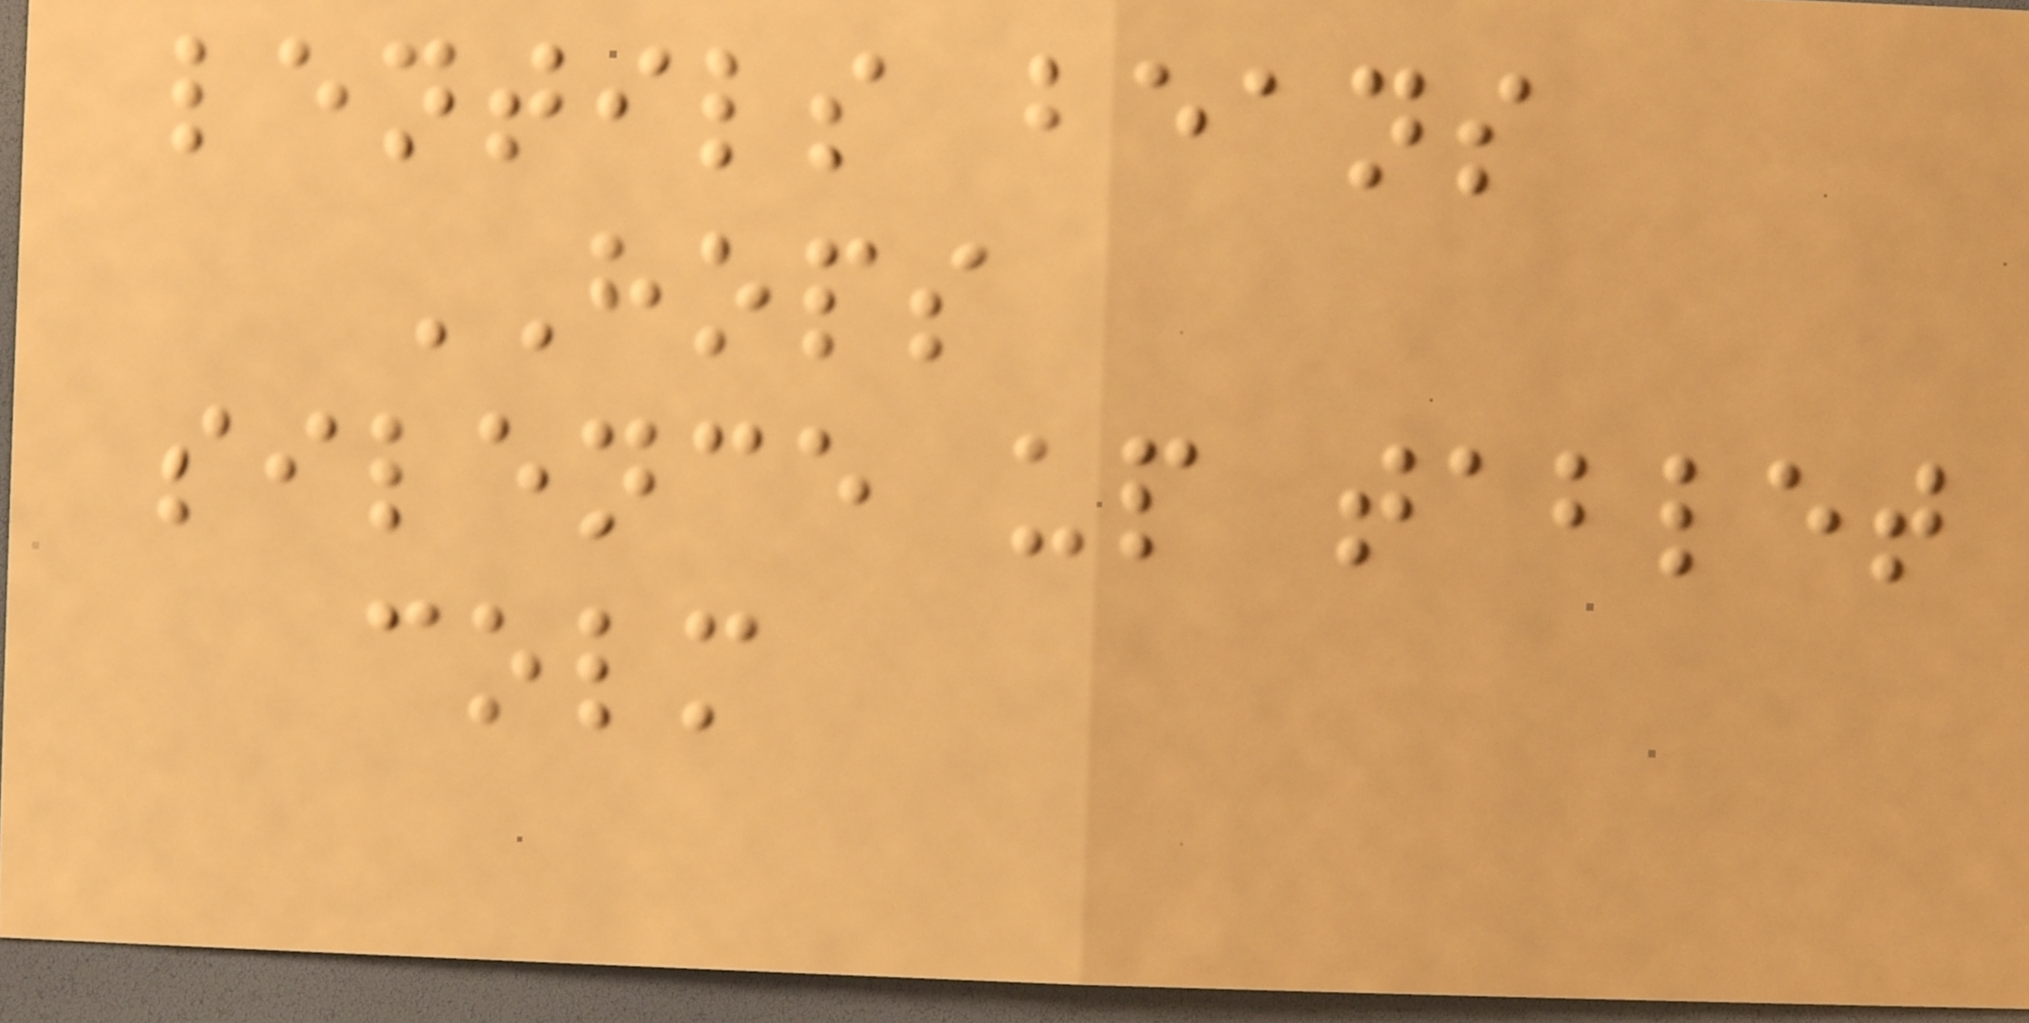lentils beans
HOPS
silence up tablet
colm
